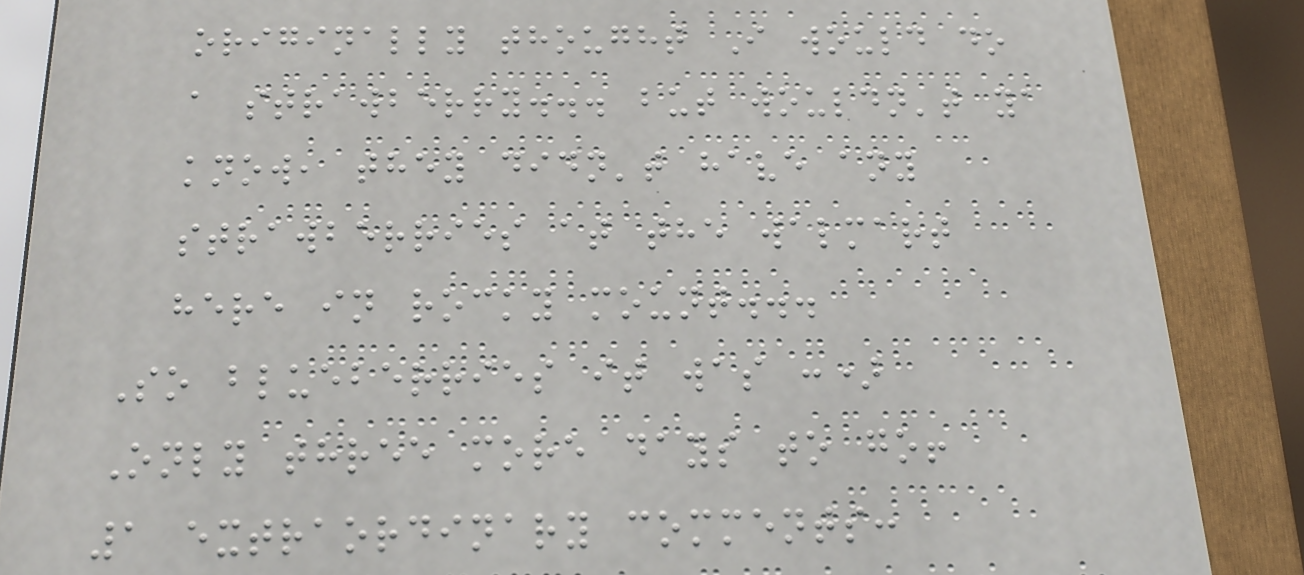originally thought I would do
a strawberry... but wouldn't ya
know, they didn't have any
strawberries at the walmart
here in rocky mount...
So blueberries it was :)
Only three more days to go!
1 extraordinary comments:
